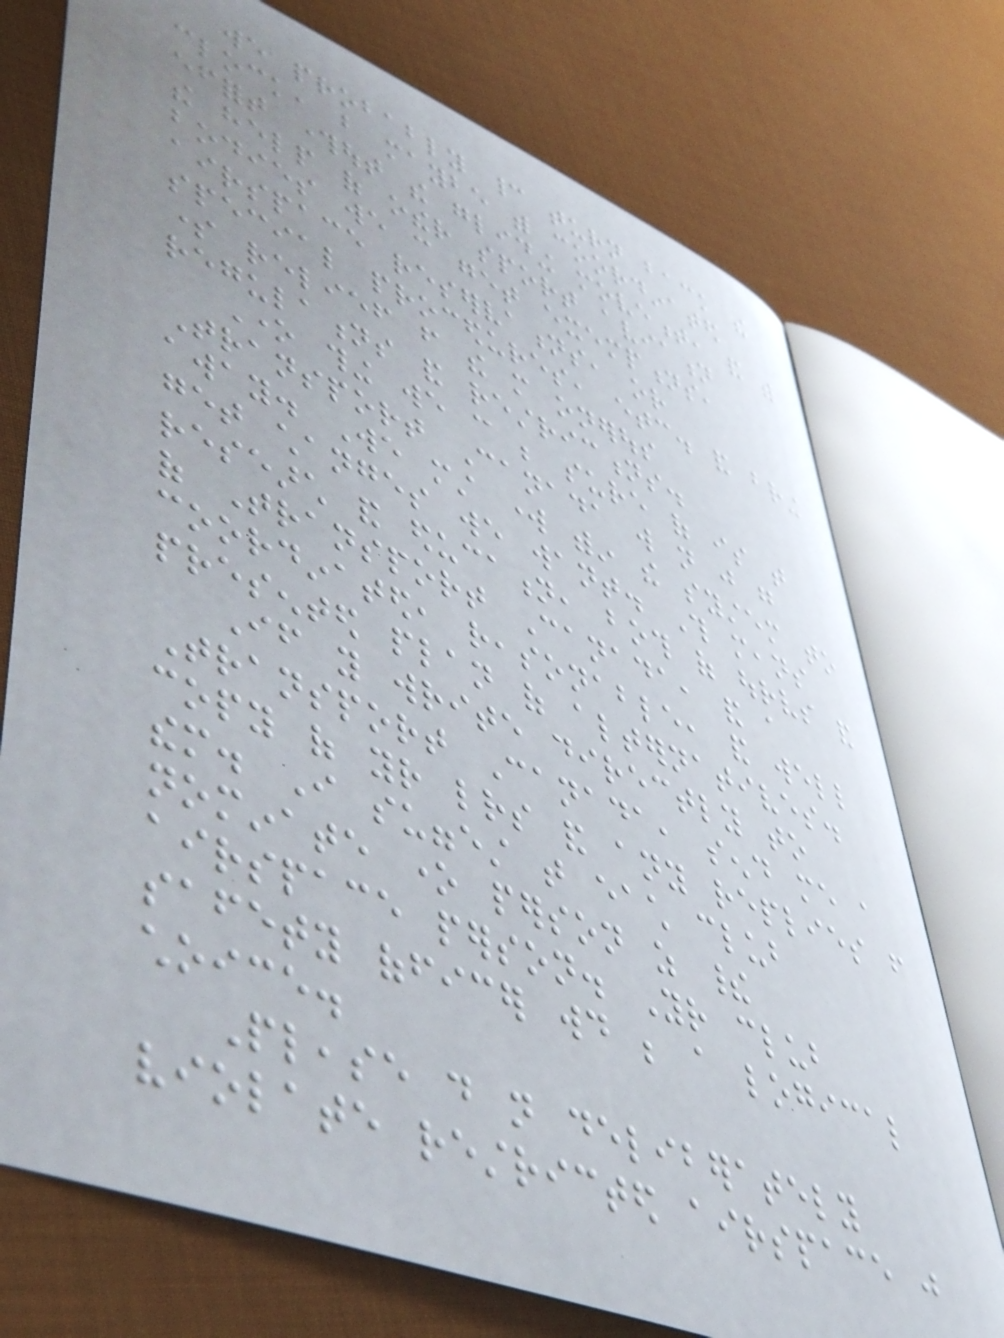we probably cannot turn back the
clock, but maybe with coordinated
effort throughout the gliding movement, and with
the help of other sport aviation
bodies we can get exemptions,
airspace reservations, or
special procedures, etc. and bring
some relief from the more onerous
regulations and restrictions.
One thing we can be sure of is that
Transport Canada will not just go
away. We must work within the system to
get changes we want. This means
research and education, both of ourselves and
of Transport Canada, and a
coordinated, reasonable, and well
presented plan of alternatives.
If you write directly to
Transport Canada, send me a
copy of your letters and any replies from
them. I suggest that each club
nominate one person as their
airspace person. Your club
safety officer would be a logical
choice.
Please do not deliberately
violate restricted airspace just
